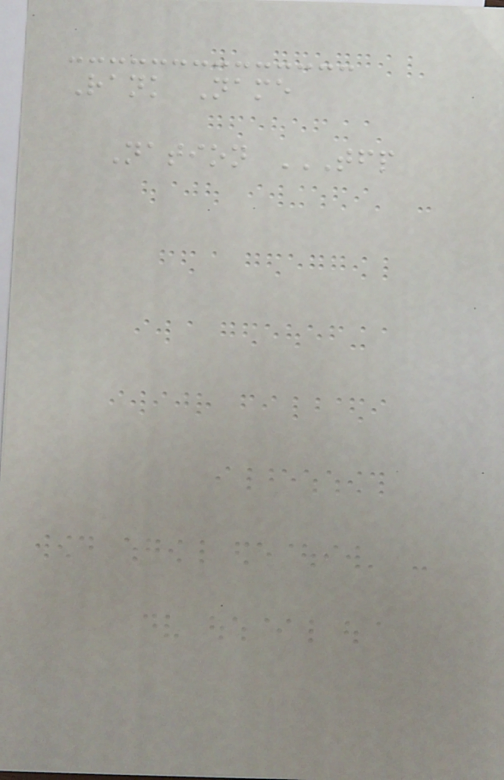Rank Name
Nation TFP
